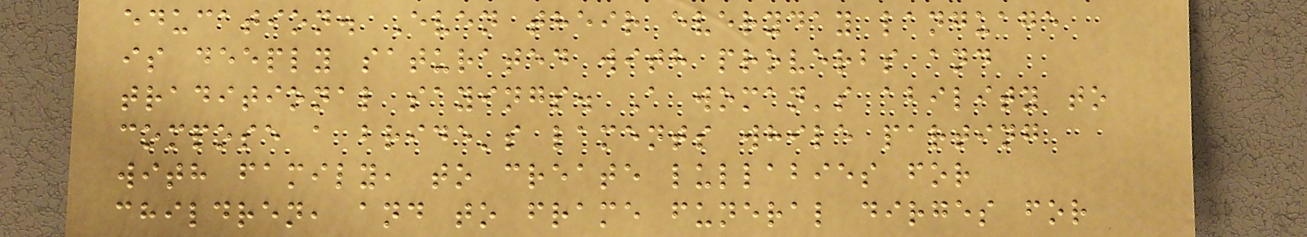education. Even their everyday language
is deeply saturated with proverbs and
traditional sayings. A woman's ability to
compose a bride's laments while parting
with family, to create lullabies for
children, and to frame funeral dirges for
